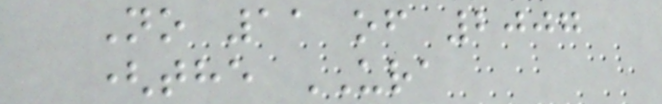No 11 of 2007
(the URA
